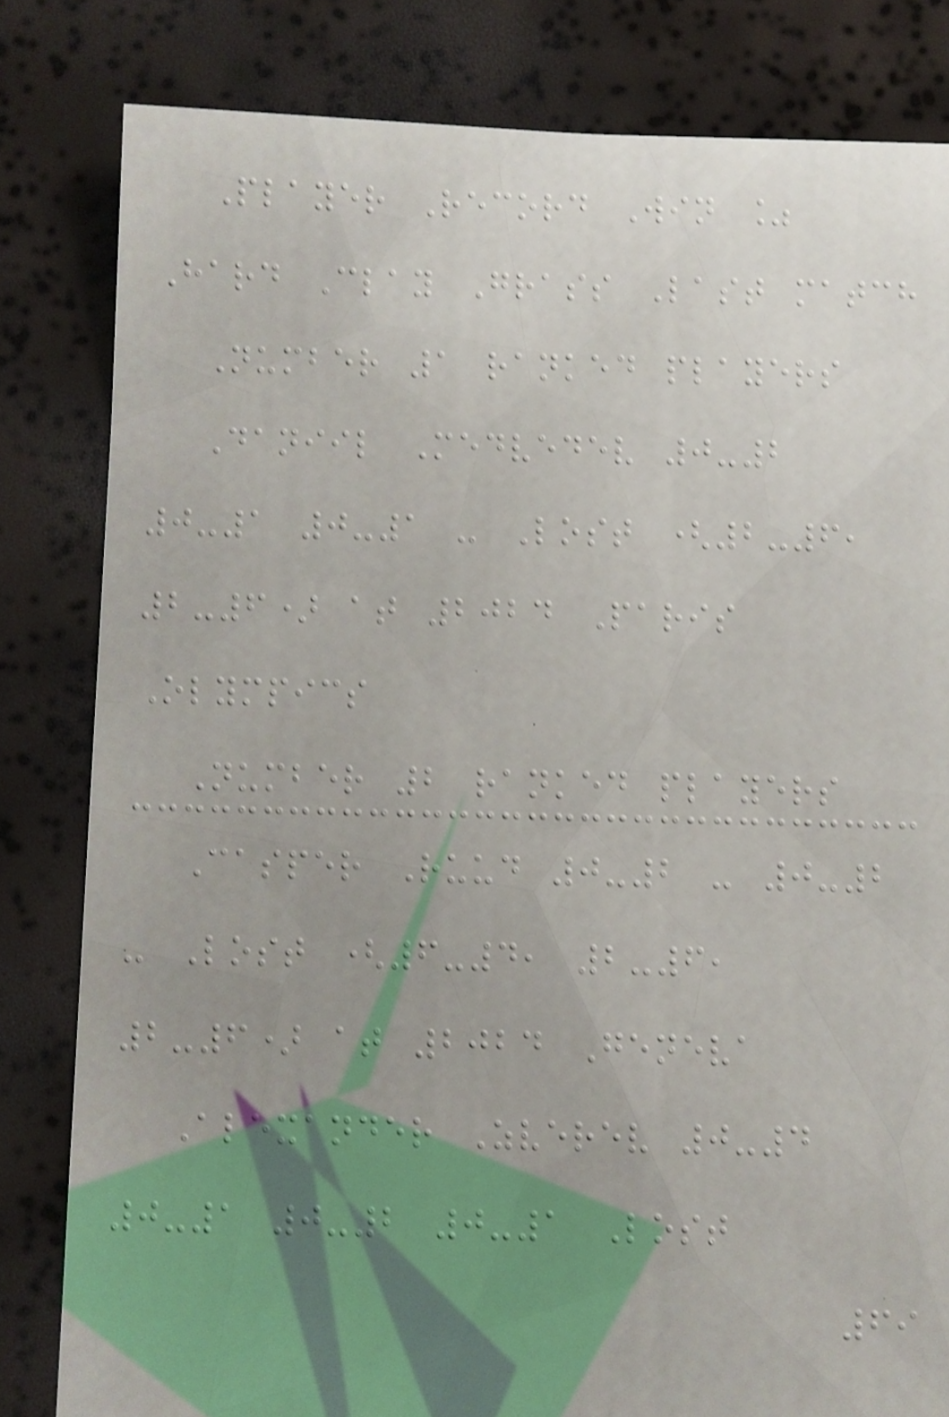Player Record Win %
Hard Clay Grass Last match
Number 1 ranked players
Daniil Medvedev 0-2
0-1 0-1 - Lost (2-6,
2-6) at 2024 Paris
Olympics
Number 2 ranked players
Casper Ruud 0-2 - 0-2
- Lost (6-4, 2-6,
2-6) at 2024 Geneva
Alexander Zverev 0-4
0-1 0-2 0-1 Lost
69
